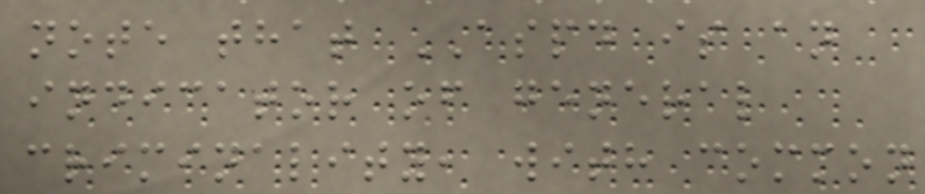note that ASPD is an
indicator of general
criminality, with common
